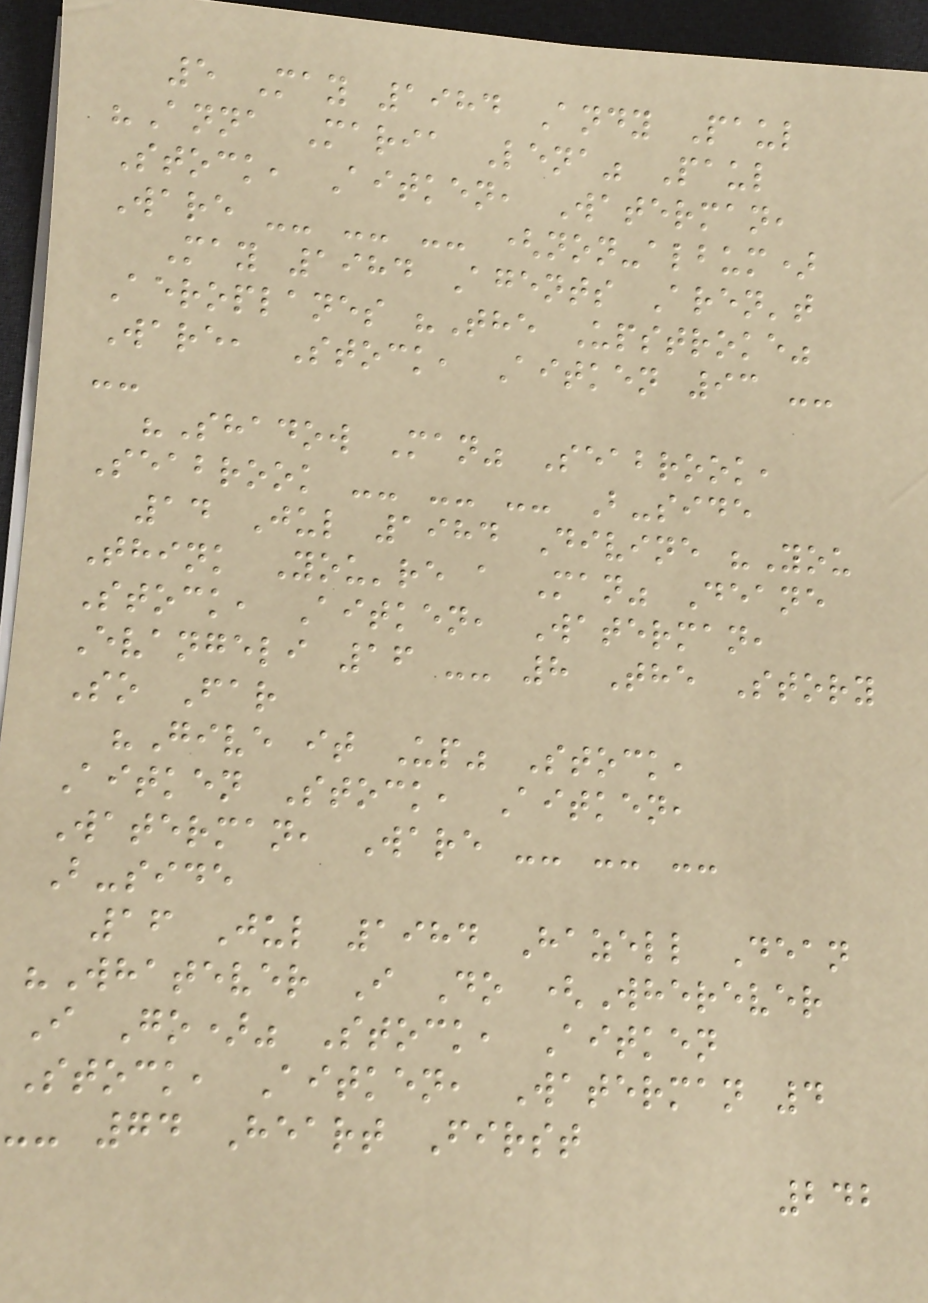5 May 1984 Andy Paul
"Anna Maria Lena" Paul
Stock, Aitken, Waterman,
Ware -- -- -- (non-album)
May 1984 Agents Aren't
Aeroplanes "The Upstroke"
Ware, Stock, Aitken 93 --
--
"Shadow Man" Seabrook,
Seabrook -- -- -- B-side
14 Jul 1984 Divine "You
Think You're a Man" Deane
Stock, Aitken, Waterman,
Evangeli 16 -- 8 The Story
So Far
"Give it Up" Stock,
Aitken Stock, Aitken,
Waterman, Ware -- -- --
B-side
16 Jul 1984 Hazell Dean
"Whatever I Do (Wherever
I Go)" Stock, Aitken
Stock, Aitken, Waterman 4
-- 74 Heart First
242
